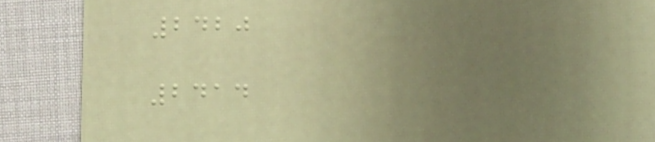2420
2414
